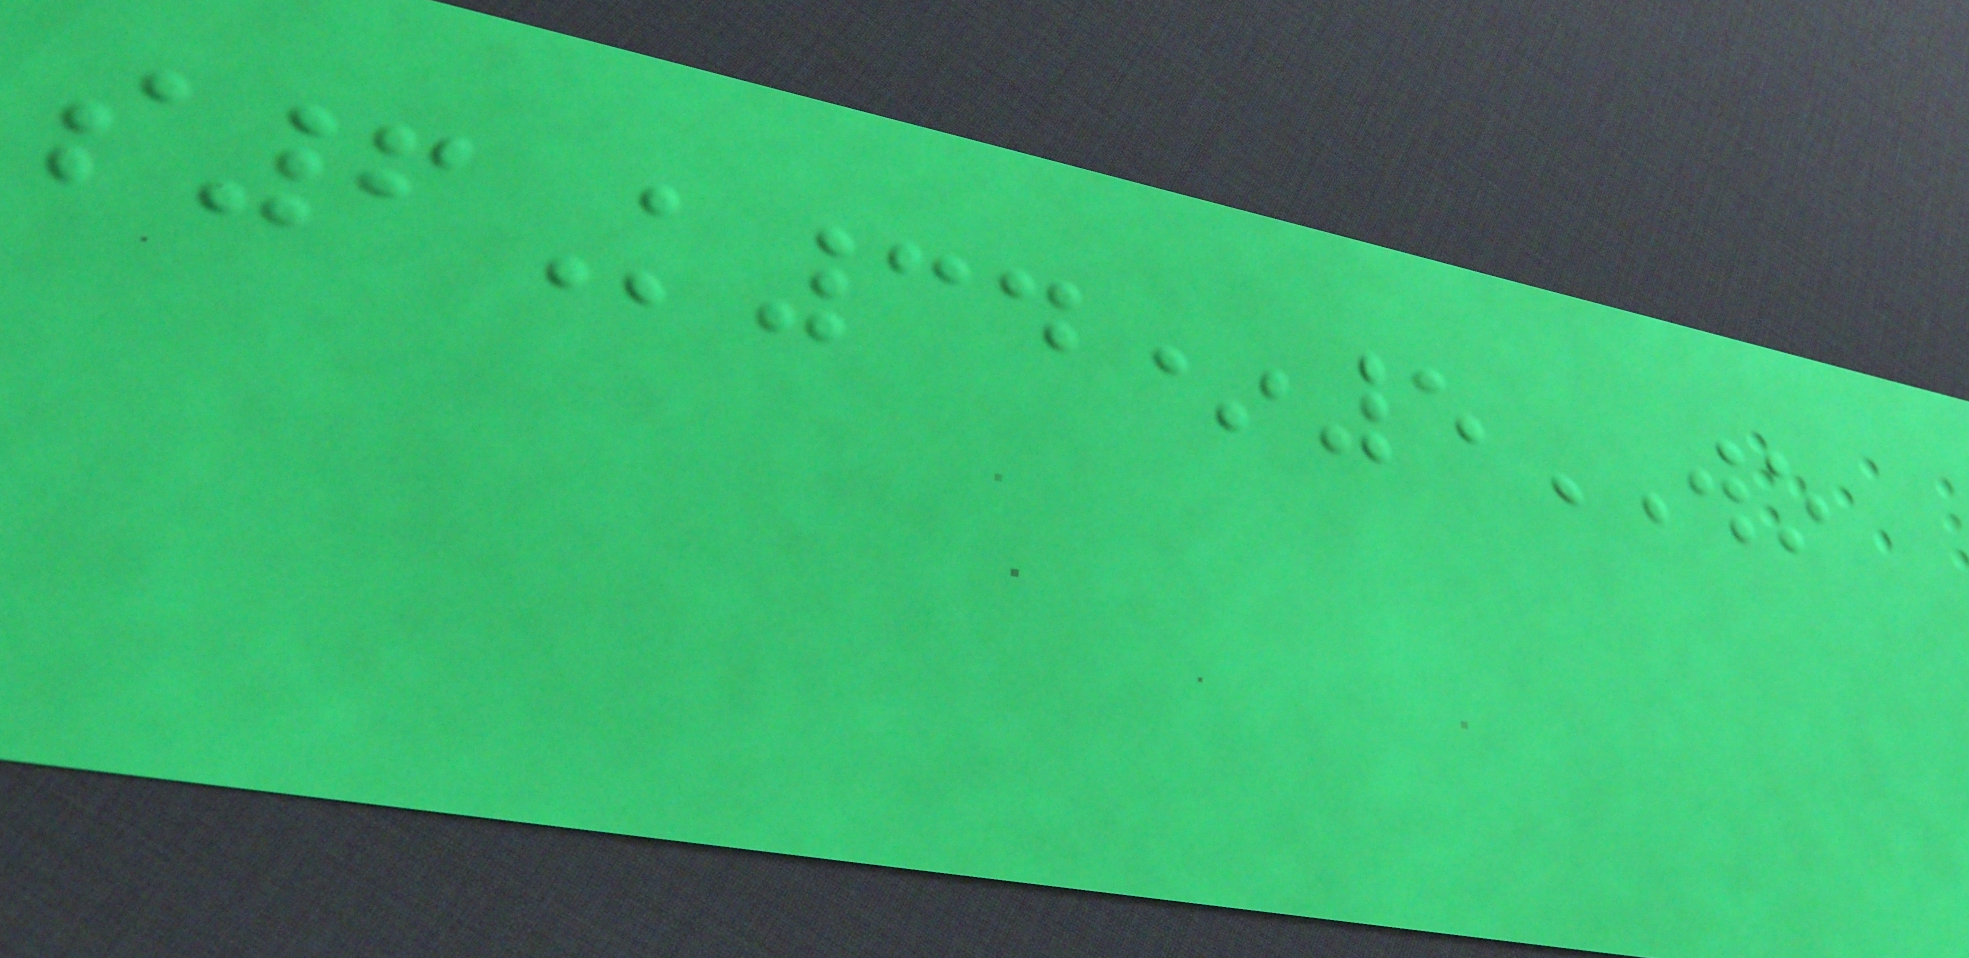s6K34*5WO
